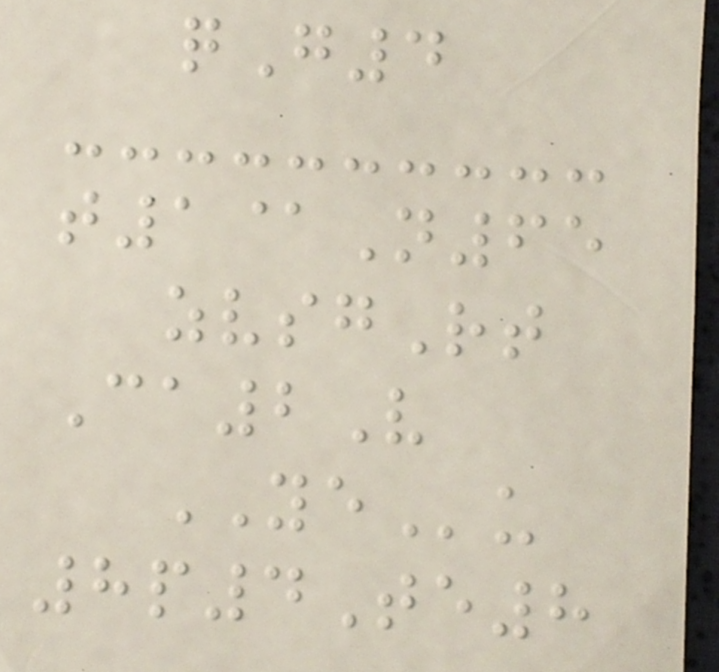qG4
t1@N65
zvsgRt
Ca2V
YEu
8p4Te8
